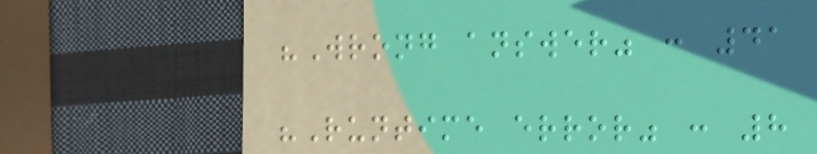"Wrong answer" : 41
"Runtime error" : 8
